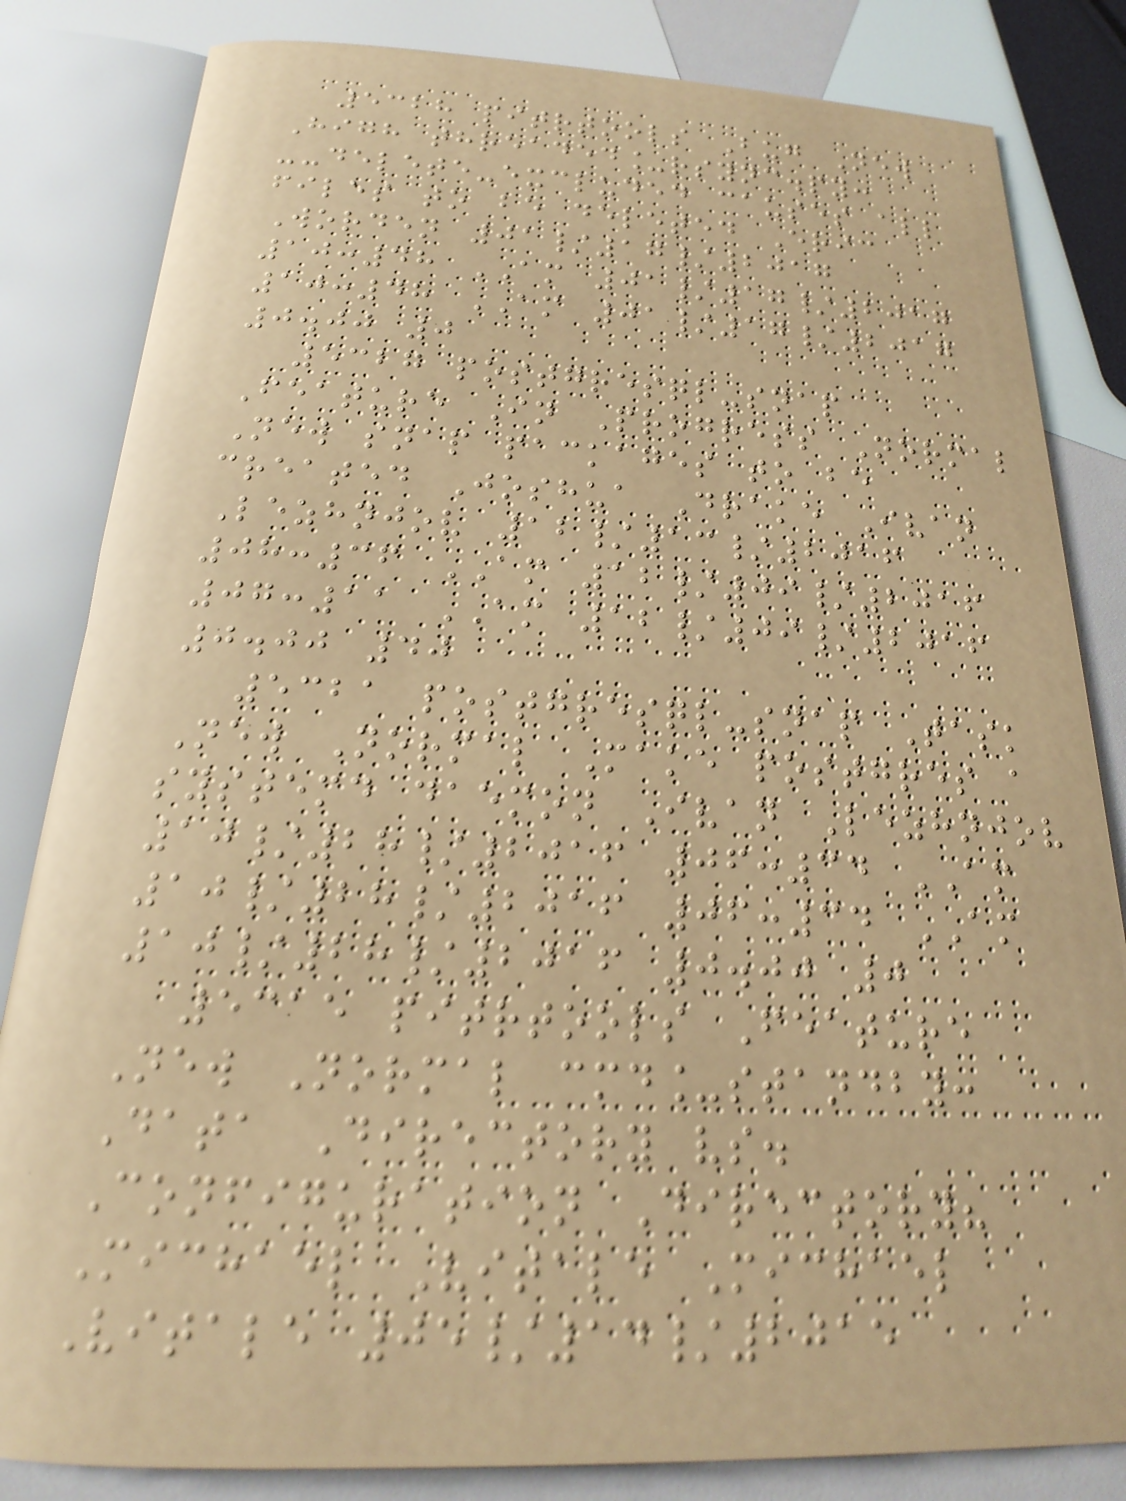5328 pitrtools Bug New
High threaded_rsync.py:
--delete-excluded causes all
files to be deleted Eric
Worden 01/17/2017
10:48 AM 01/17/2017
10:48 AM 01/17/2017
0.00 0
5327 postgresql-snap
Feature In Progress Normal
New snap packages to be
created Joshua Drake Ivan
Lezhnjov 12/13/2016
08:36 AM 12/09/2016
07:11 AM 12/09/2016
0.00 40
5321 postgresql-snap Task
New Normal Make postgres a
systemd daemon Ivan Lezhnjov
10/28/2016 06:34 AM
10/28/2016 06:34 AM
10/28/2016 0.00 0
5315 pitrtools Feature
New Normal cmd_standby:
Data Directory vs.
Configuration Directory?
Michael Vitale Michael
Vitale 05/14/2015
